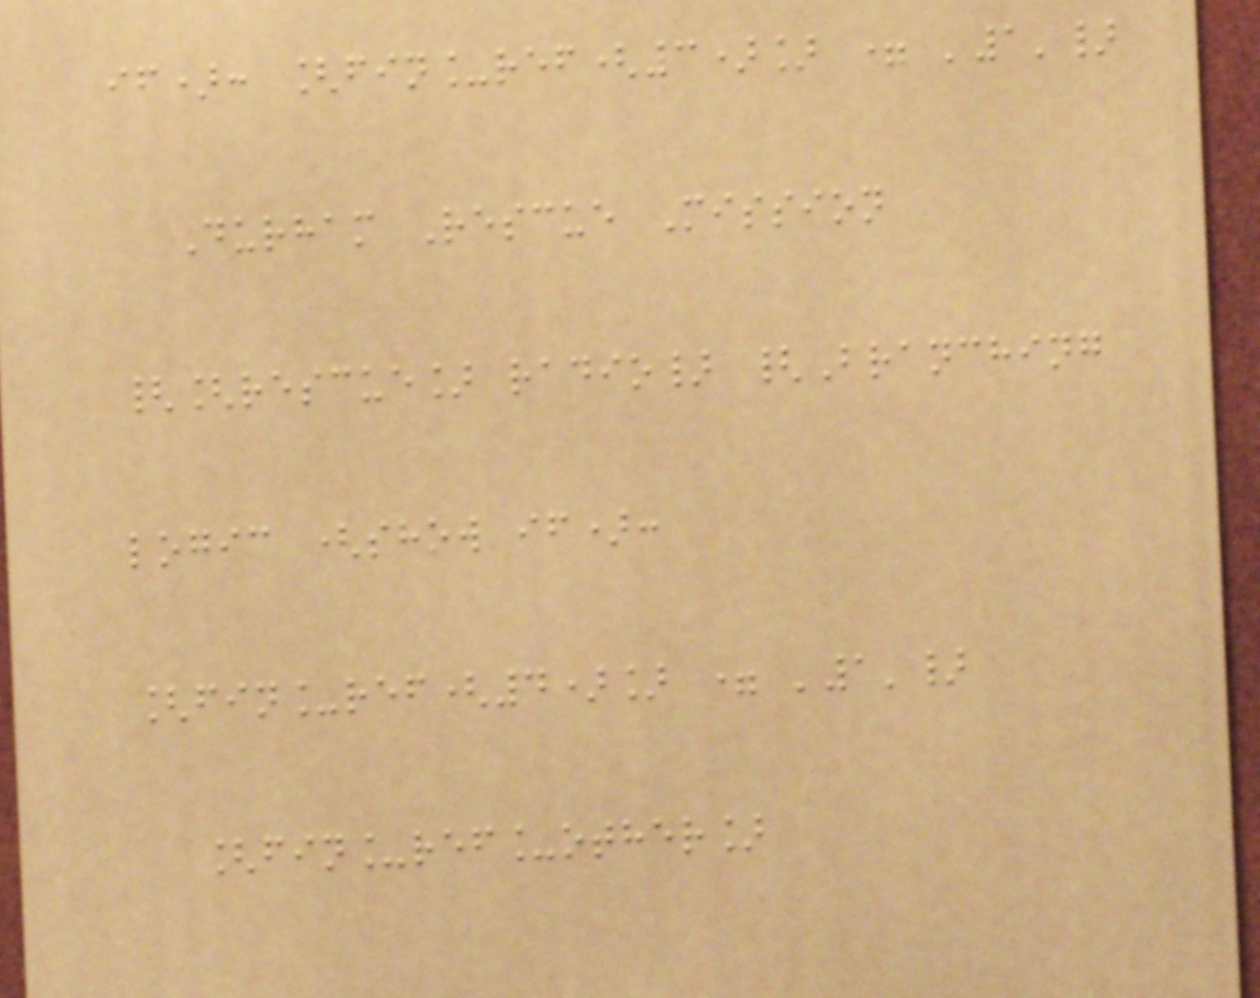if): [fin_ref(3)] = '1'}
Durham Rescue Mission
{[rescue] radio} {Branching
logic (show if):
[fin_ref(4)] = '1'}
[fin_ref_other]
